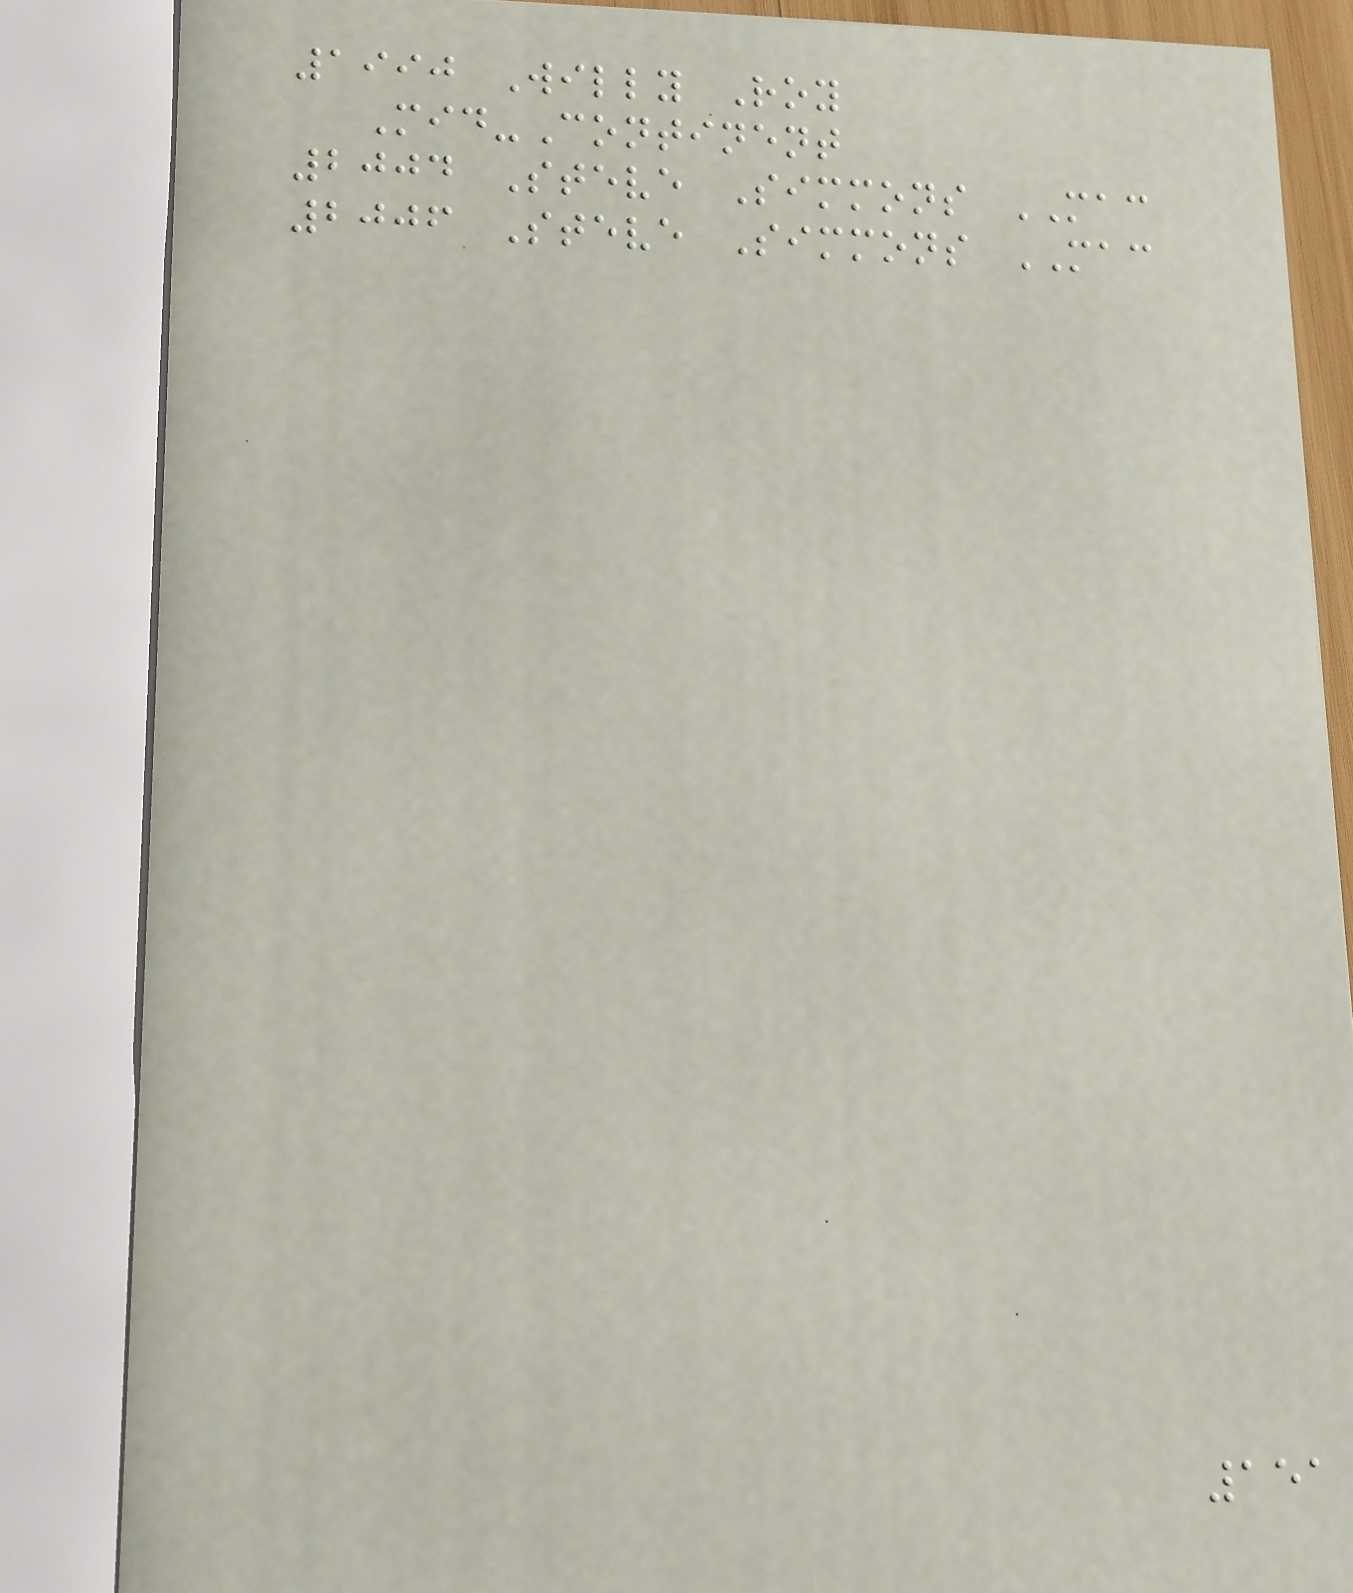1990 Willy Roy
Mid-Continent
2004 Steve Simmons MAC
2006 Steve Simmons MAC
151
